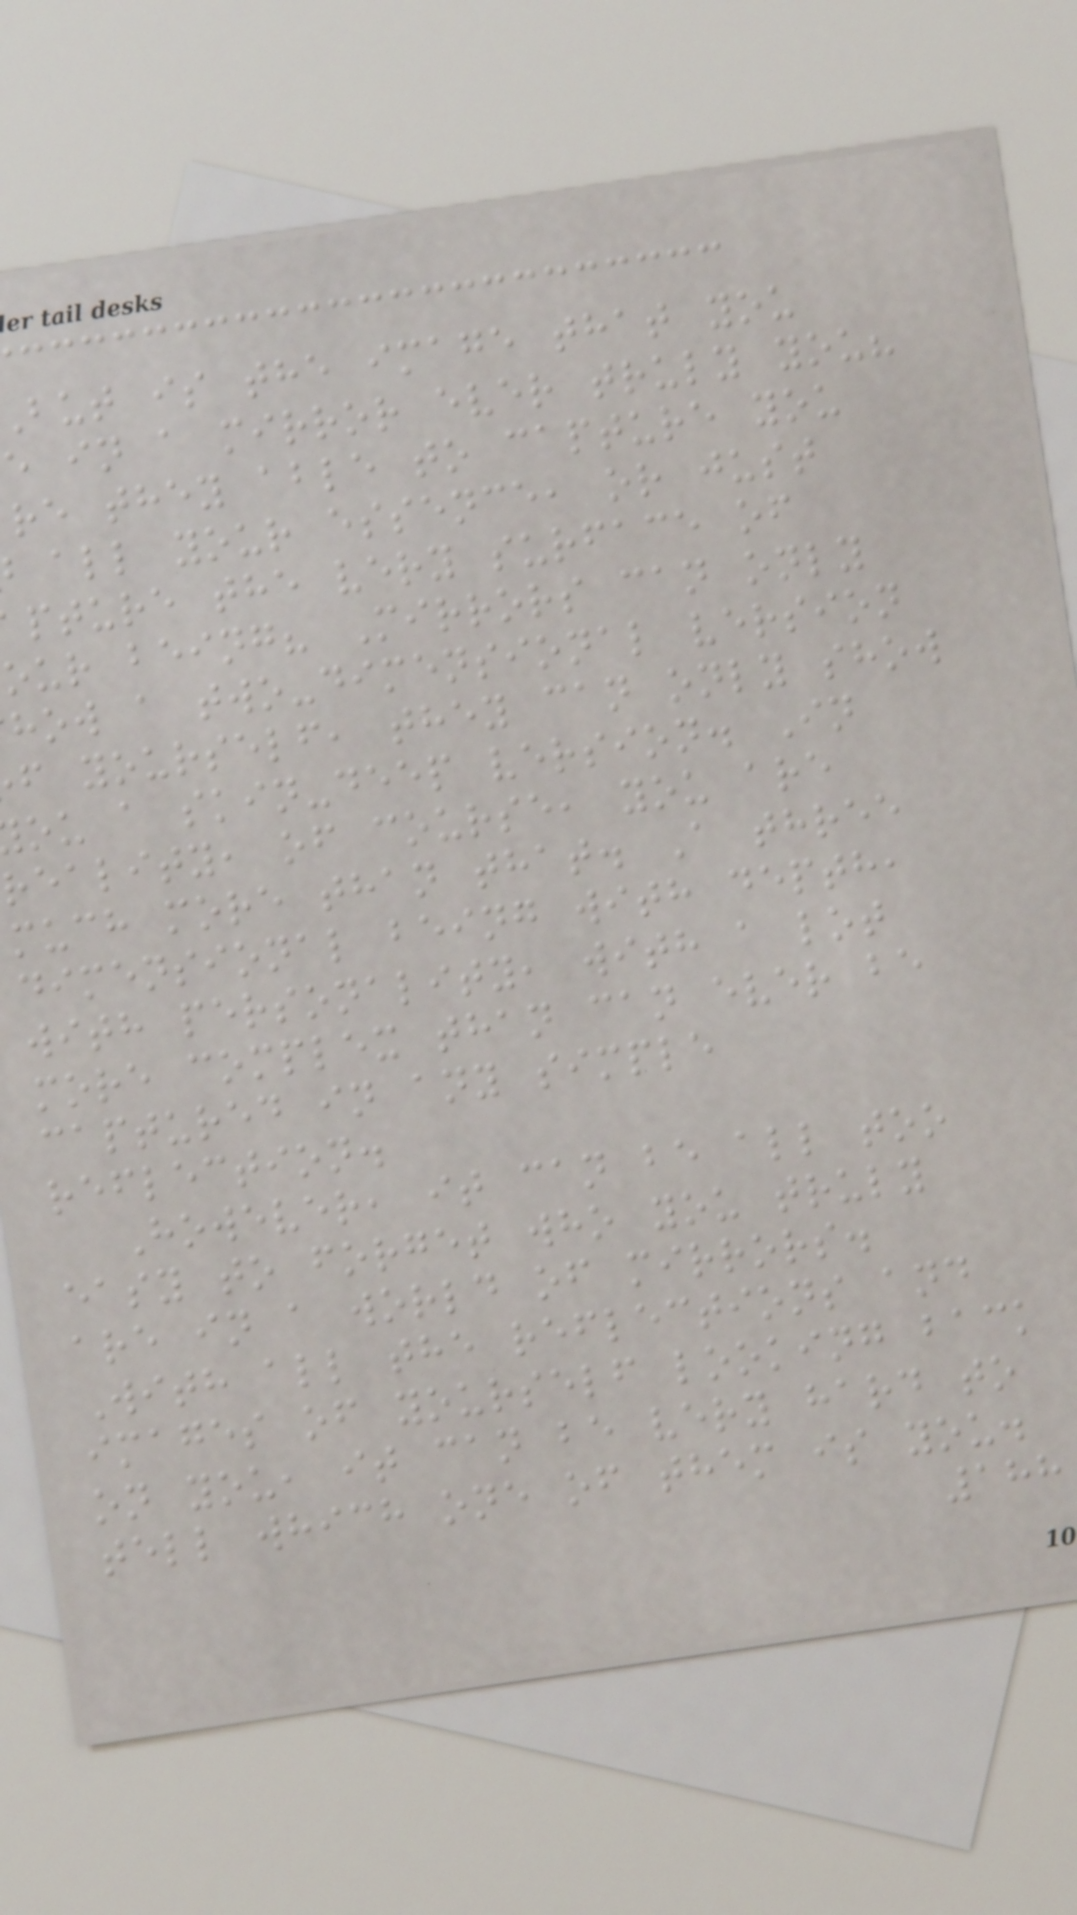but is the image that you
e in a mirror ever truly you?
re they able to capture you
all your essence, or just
pture the very surface of
our being? Mirrors can only
how a two-dimensional version
f yourself, they can only show
ou a skin-deep version. In
reality, of course, you are
much more than that. A three
dimensional being with depth,
with personality, with a lot
more complex than can ever be
captured in any simple
reflection.
However, it can be all too
easy to forget who you truly
are in a world of mirrors.
With all the reflections and
images of yourself looking back
on you, it can be very hard to
tell which one of them is you.
188
